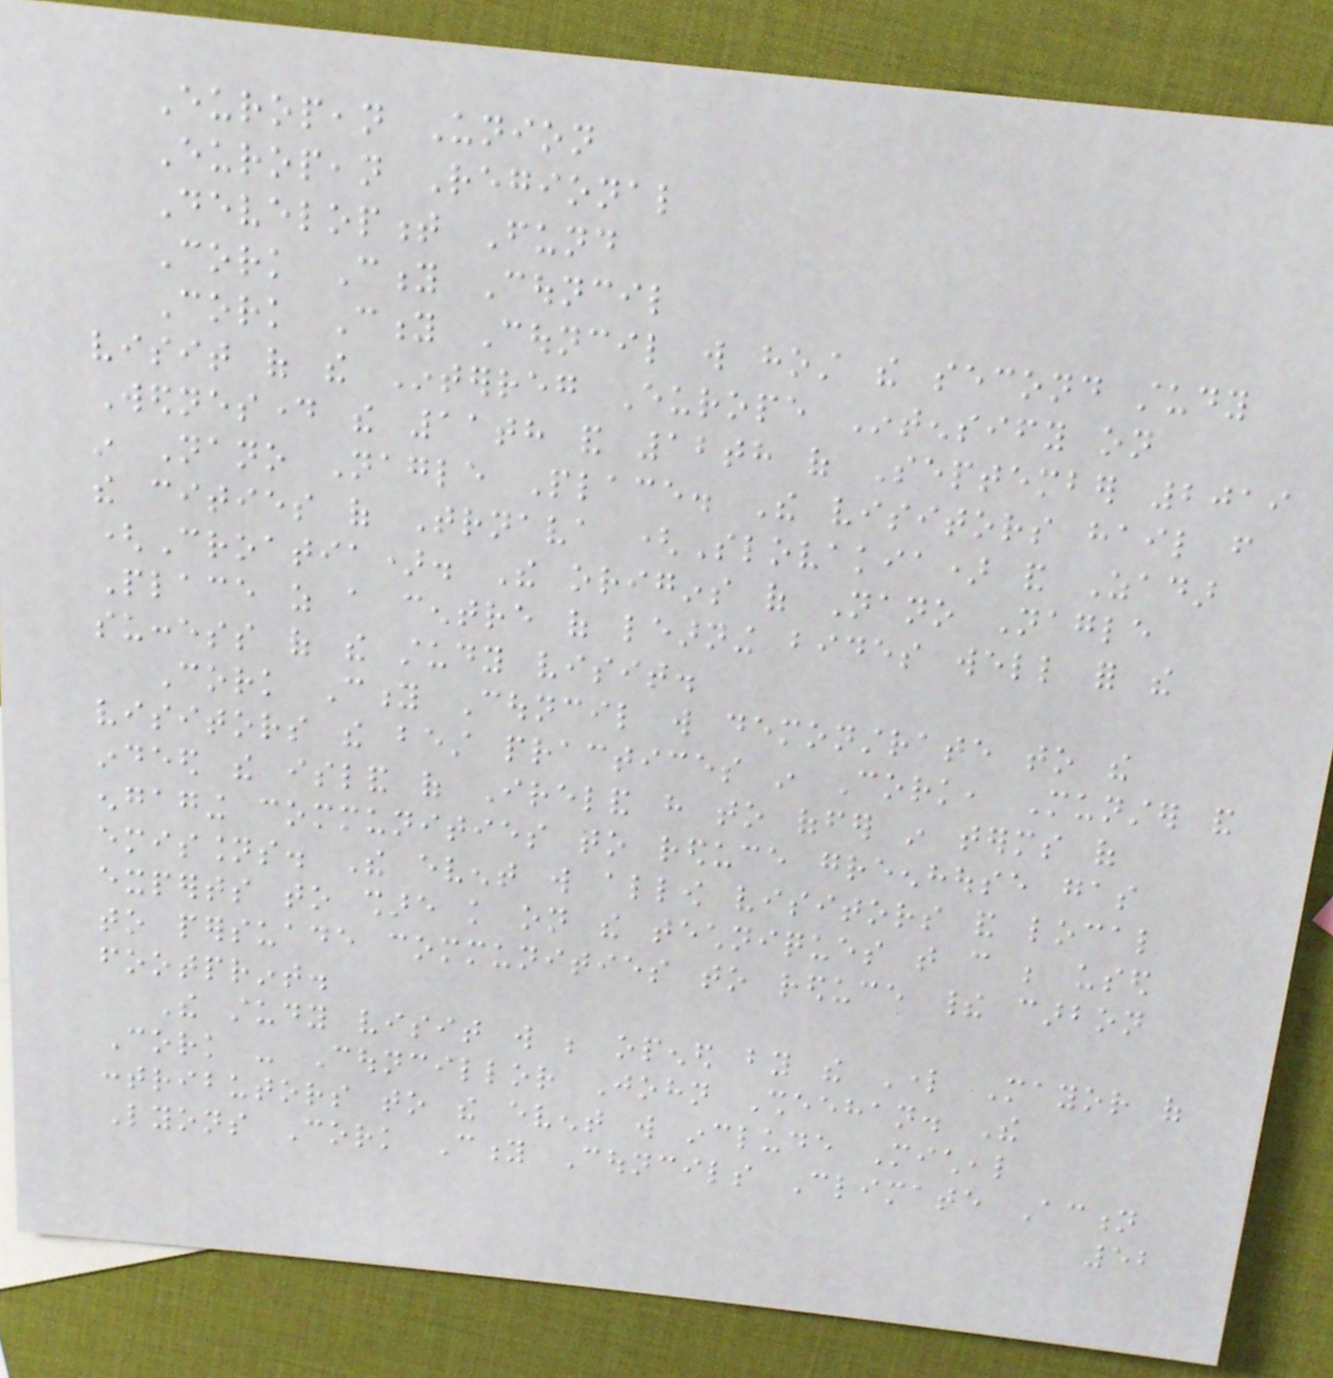European Union
European Regional
Development Fund
Cork City Council
Cork City Council will host the second study
visit of the Interreg Europe Intensify on
Wednesday the 11th and 12th of September 2019
in Nano Nagle Place. The visitors hail from
the cities of Trnava (Slovakia) and Zadar
(Croatia). The origins of Nano Nagle
Place as a centre of learning bides well for the
success of the study visit.
Cork City Council will demonstrate to the
visitors the best practices in Cork, Munster and
indeed the island of Ireland have to offer in terms of
engaging communities to reduce greenhouse gas
emissions. The event will allow visitors and local
experts to share knowledge on the techniques that can be used
to persuade communities to reduce their carbon
footprint.
The study visit will be opened by the Lord Mayor of
Cork - Councillor John Sheehan. The
contributors to the event will include Micheal
Lyons Cork City Councils Climate Action
52
